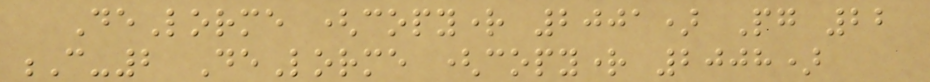DeLorme (copyright 2001) Pg 22
C-2 DeLorme (copyright 2008)
